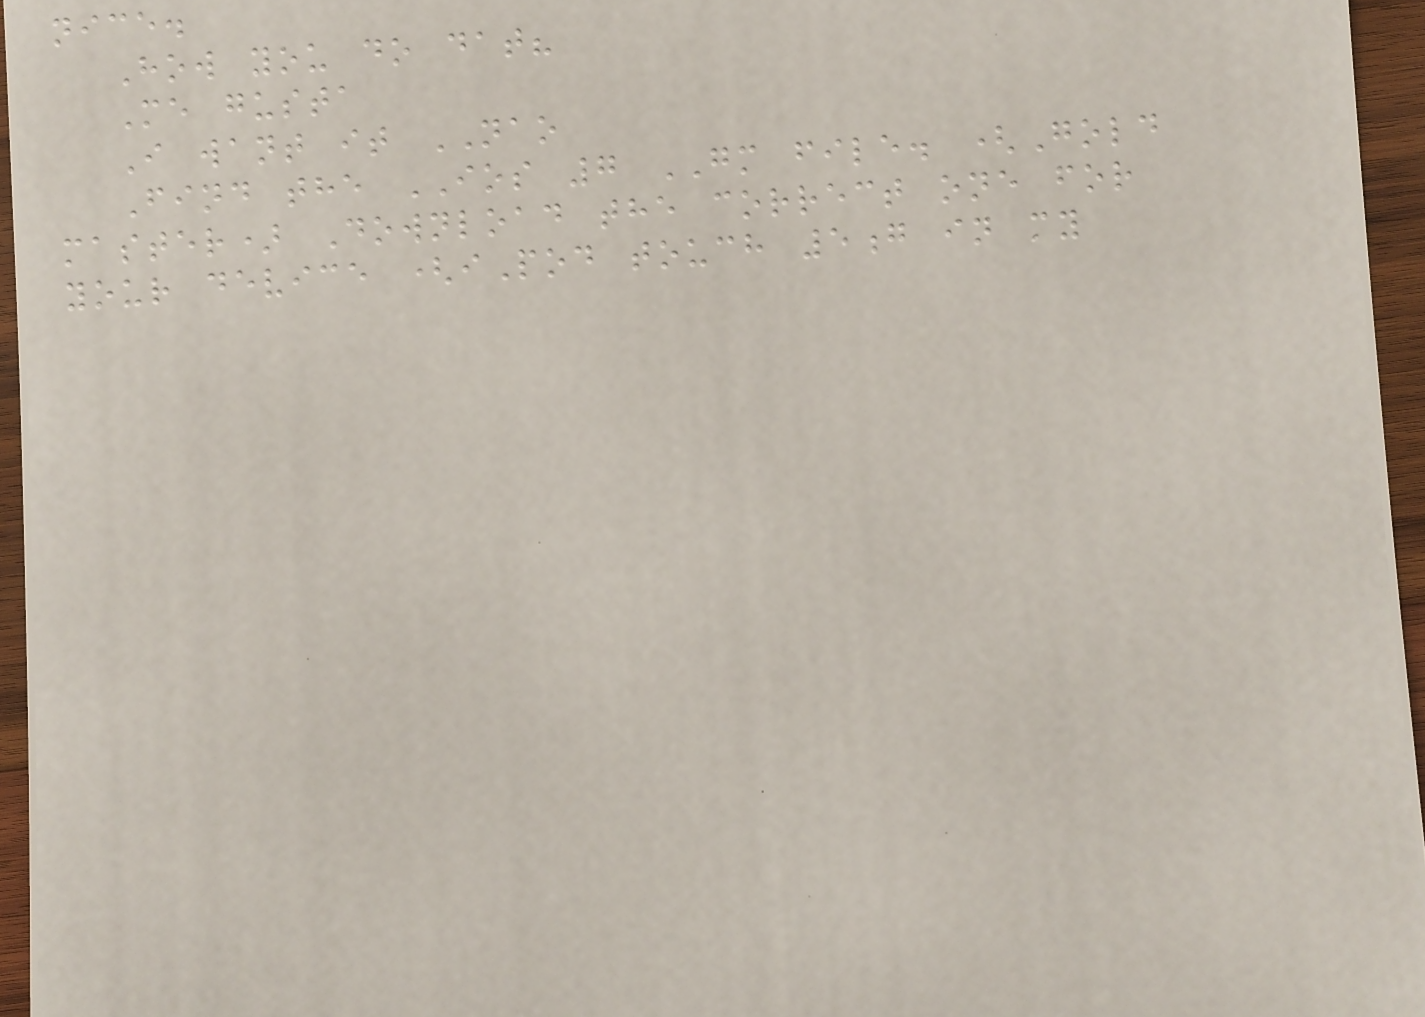nice.
How you do dat?
Me gusta
I want it NAO
Find the IOS 7 GM file. (Gold
master) Download the correct one for
your device (iPod touch 5g in my
